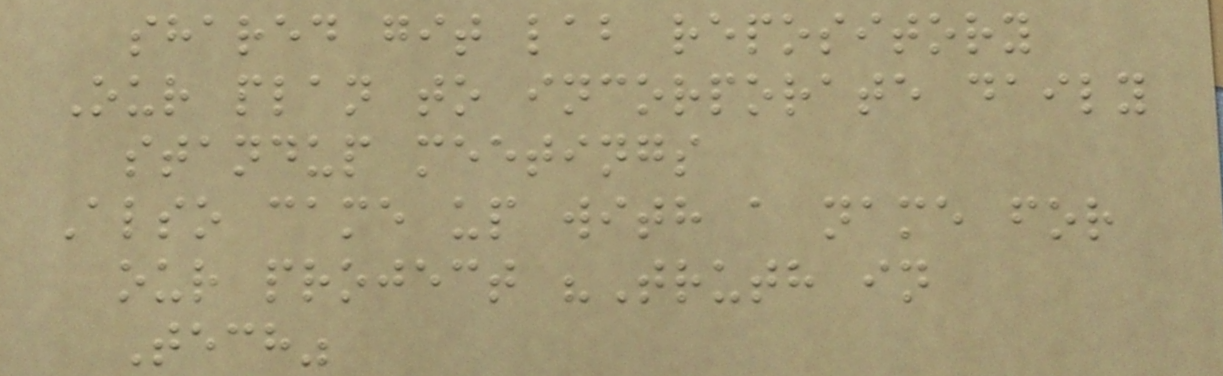shared git lab repository
Our plan to incorporate daily
standup meetings
Also came up with a name for
our project "Truth in
Tech"
